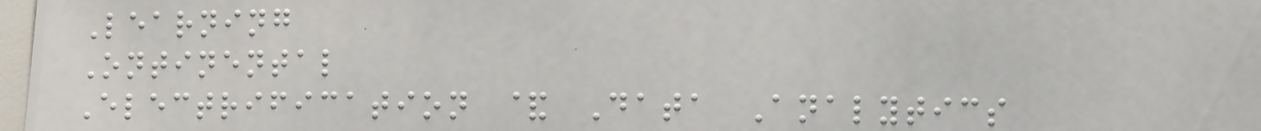Learning
Ontinental
Electrification & Data Analytics
